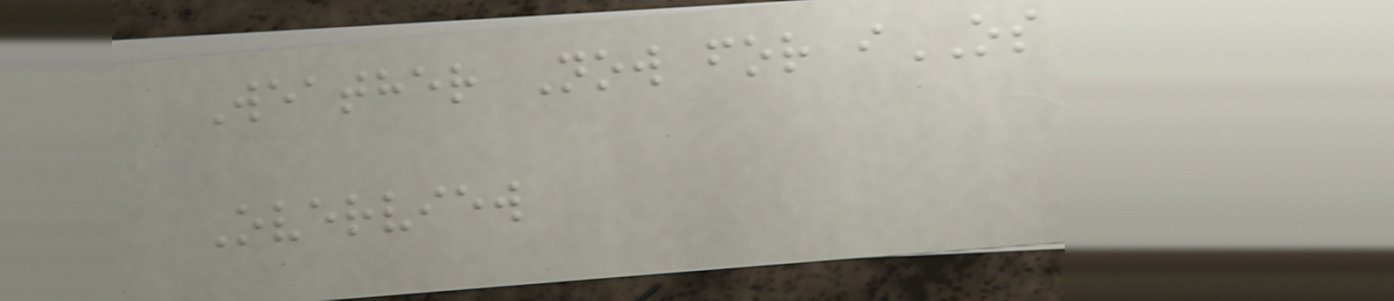Weather Now for iOS
Overview
